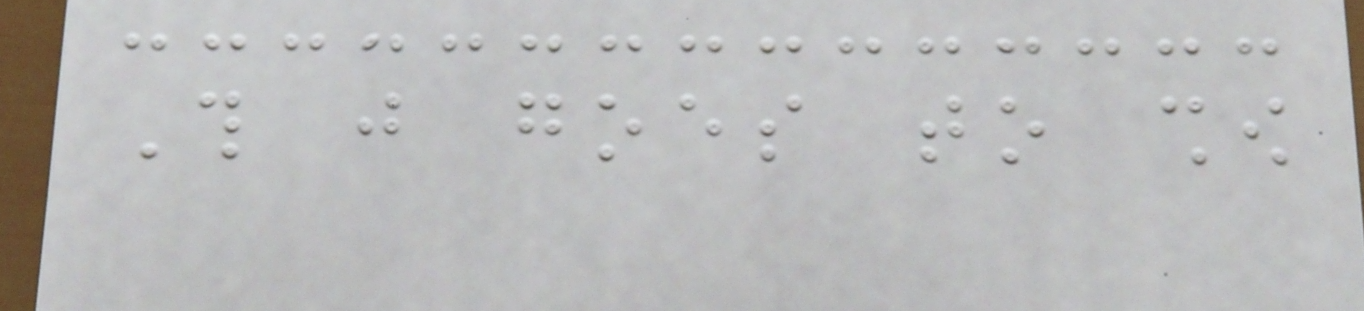This just goes to show
